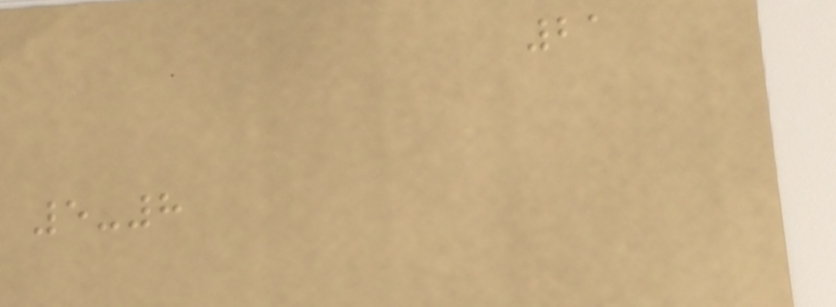21
5-8
